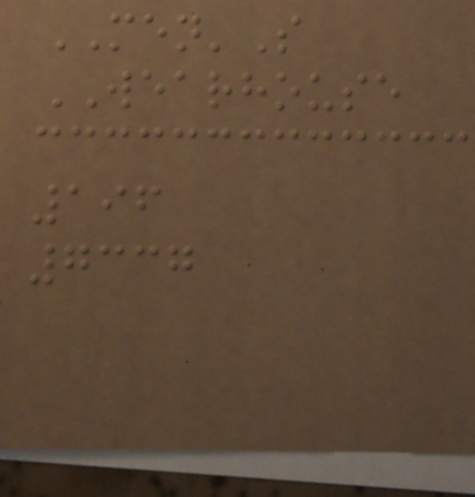MEN'S
WEARHOUSE
196
7337
